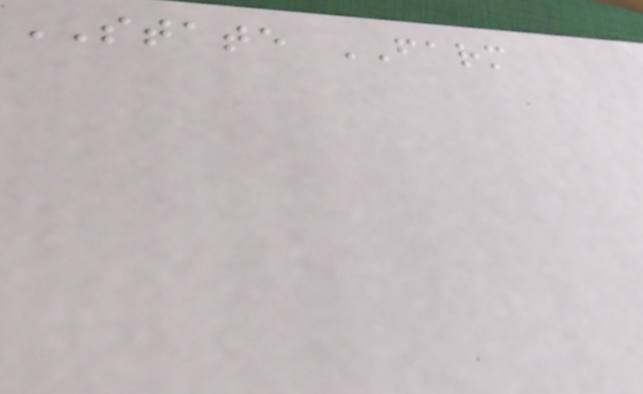STATE FARM
